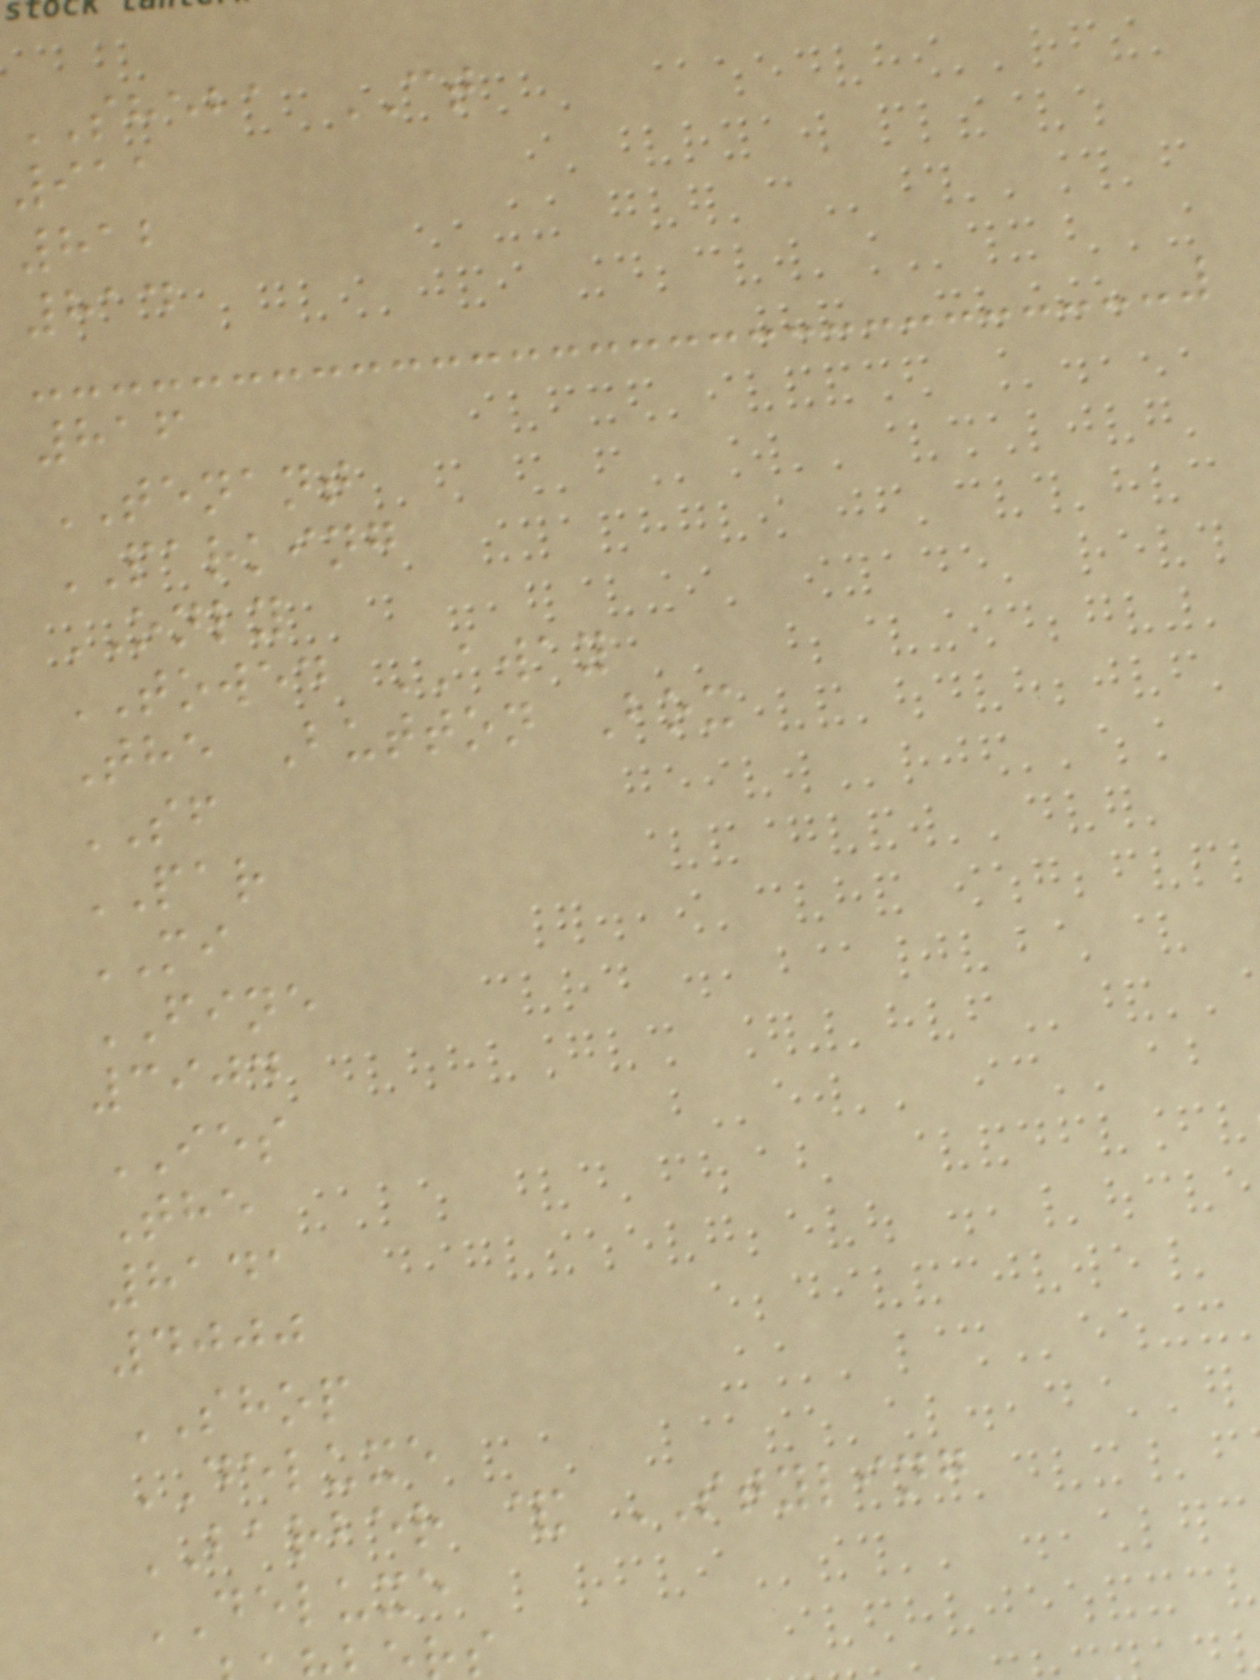SHEBA CT
911
812
814
816
TENANT
PARKING
ONLY
TOWED AWAY
The Button Box
SF
PAR
MI
FINE
3904
IES
The
8141
4000
SHOP
DELUXE
BARBER & STYLING
DELUXE
